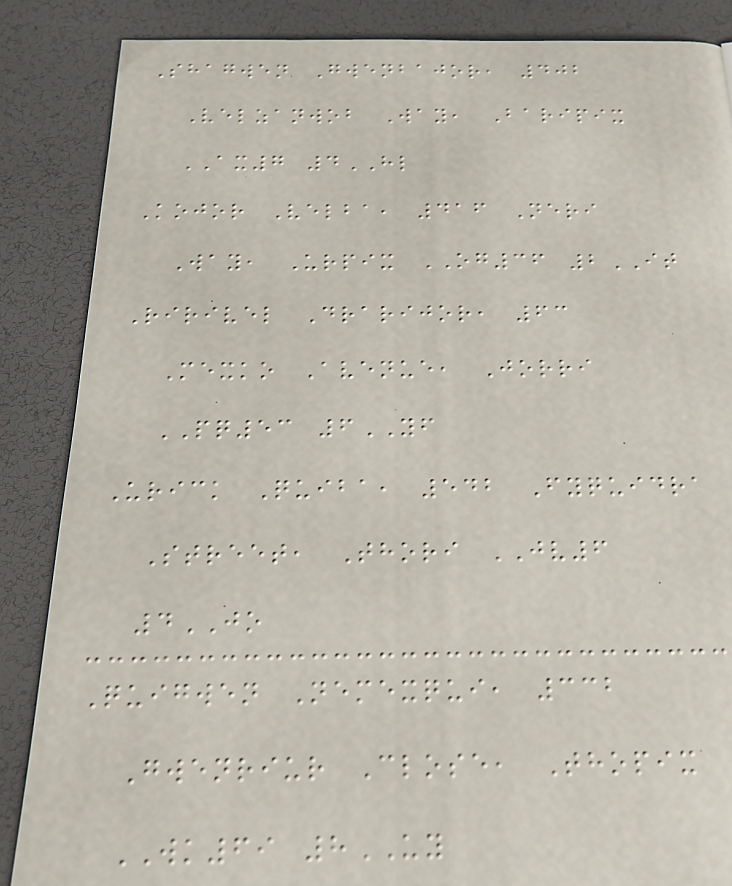Shagwen Gwenbajor, 402
Velzanwob Way, Baripix
AX7 4HL
Kojor Velba, 416 Neri
Way, Urpix OG36 2IT
Ririvel Drarijor, 63
Mexko Avenue, Jorri
PQ53 6YF
Urick Quiba, 542 Fyquidra
Street, Thori JV6
4JO
Quigwen Nemexqui, 332
Gwenriur Close, Thopix
WK69 8UY
